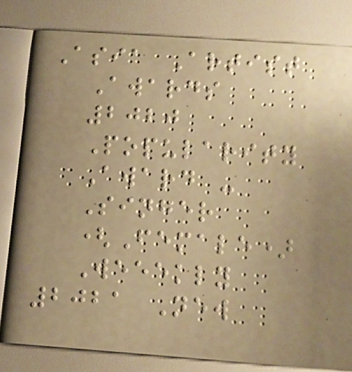Asia Artist
Awards
2020
Popularity
Award -
Singer
(Female)
Weeekly
2021 New
